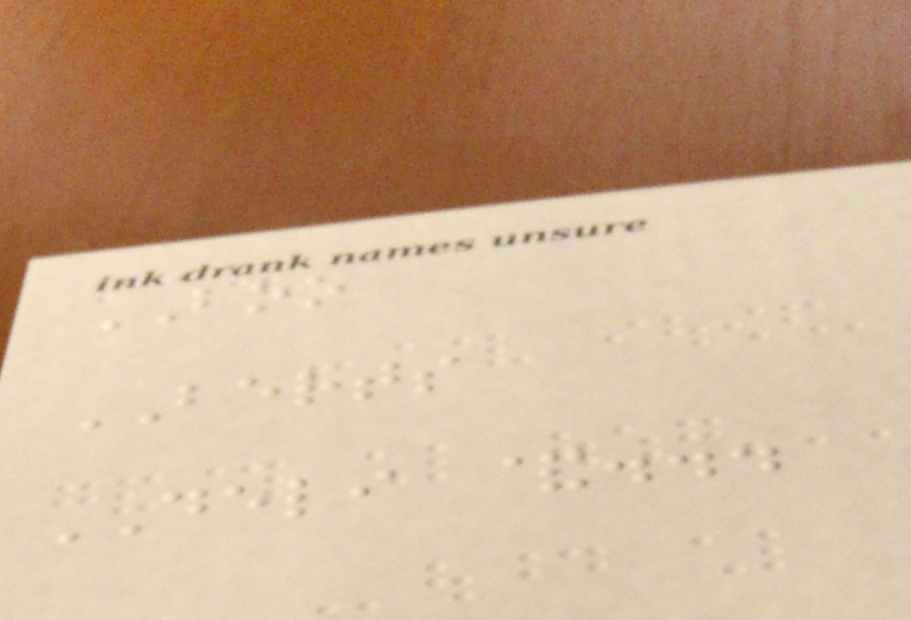BOO
BERTS
DELI &...
